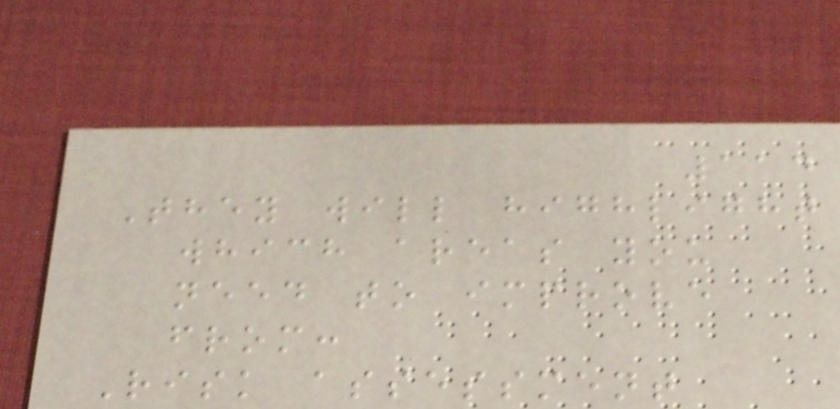114
They will highlight
which areas you
need to improve
from:
Risk assessment
